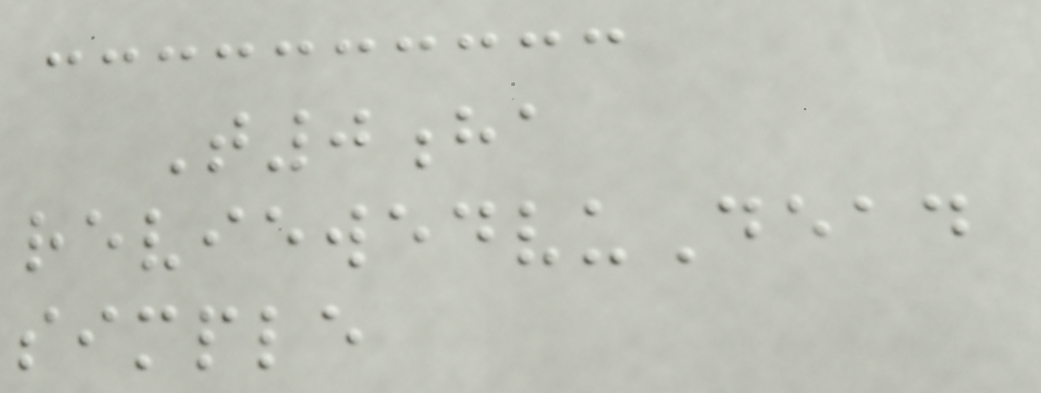T0ha
reviewedvuDead
simple
